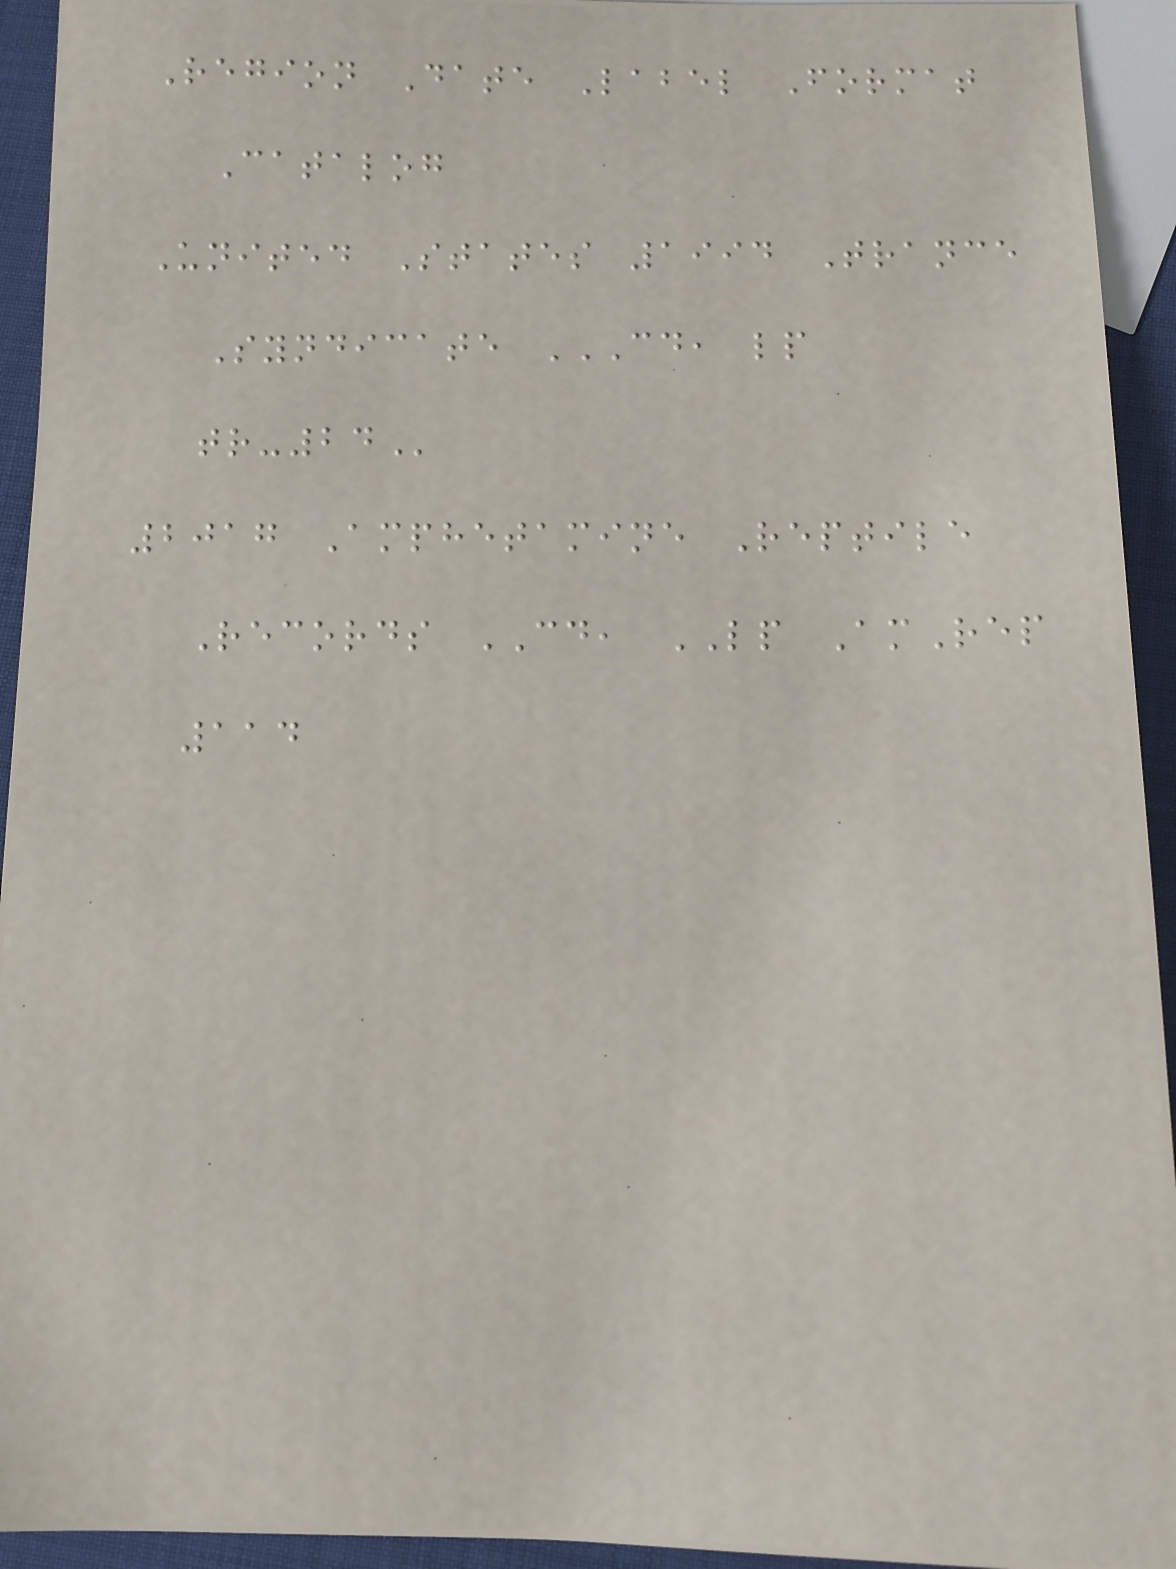Region Date Label Format
Catalog
United States 1994 Trance
Syndicate CD, LP
TR-24
2017 Amphetamine Reptile
Records CD, LP AmRep
114
